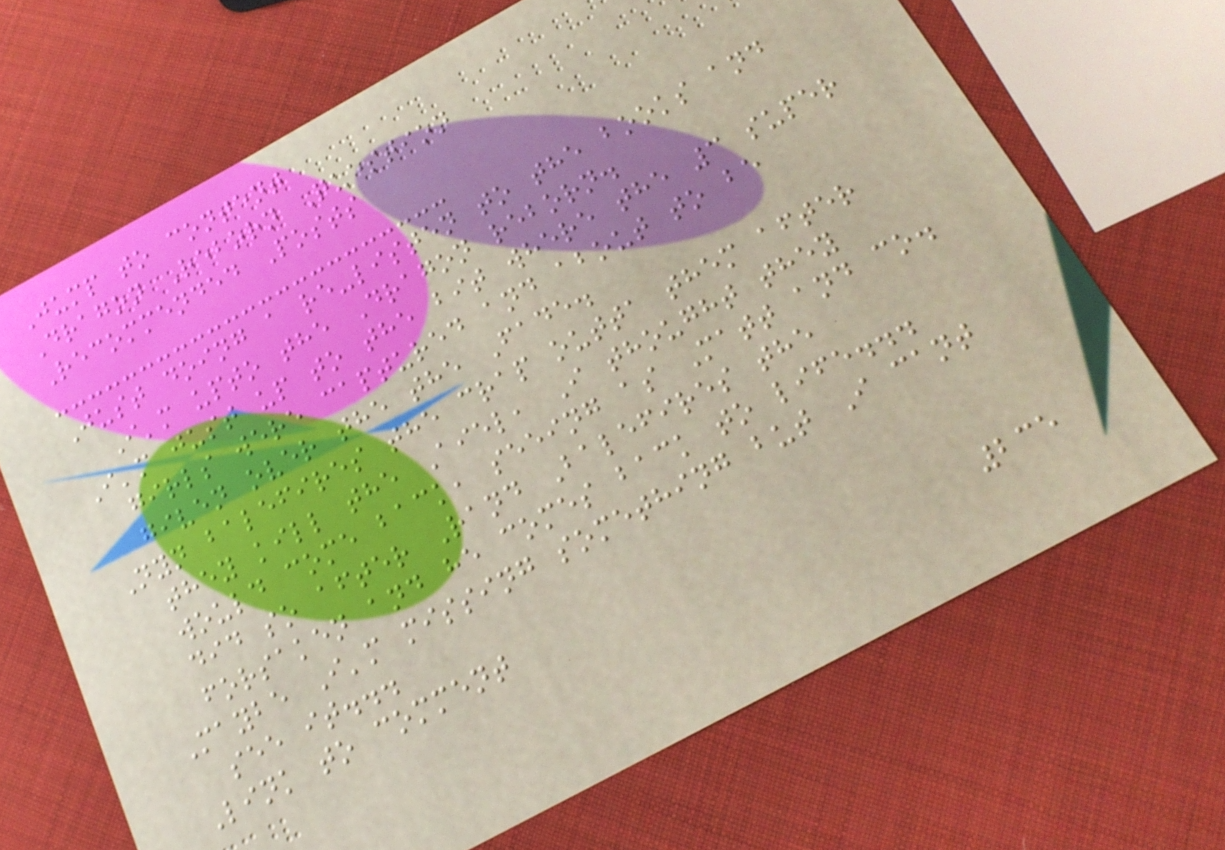Jump to content
Dragon Reborn Question
Recommended Posts
Just doing a re-listen to the books and
I'm upto the Dragon reborn.
I'm just up to the bit where the 3 super
girls were captured and about to be
given over the the Fade.
Nyn balefires the crap outta them after
they kill the Aiel, I thought they
would come back, seeing as Matt and co.
did so after Rand Balefires the
forsaken and he comes back to life...
Maybe I'm missing something but I cant
see it...
Link to comment
235
